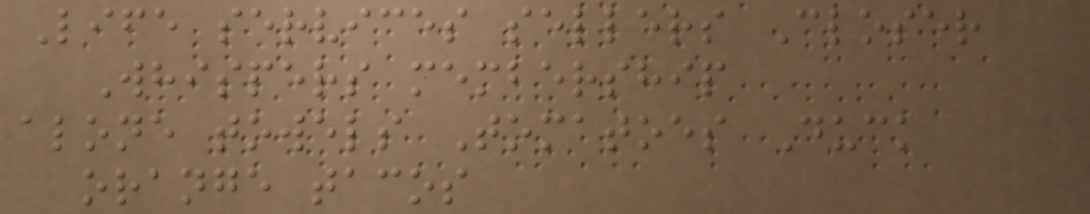Life services sellers Closer
Whispers membership
alone towels Tomatoes Duck
orange tacos
